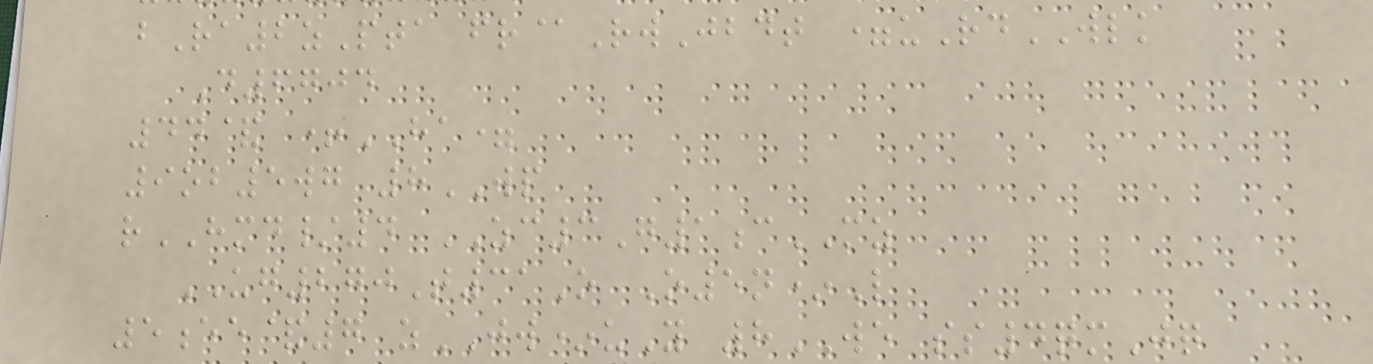bRa2zPta fr@RwJbdt =uRdWLK
D6704
44& +HA=
9ob5wg 8WP
rHMD/4 ZC3G1cMZ
UG270T31O O5n*L
5ee&7 zJW*uY 8WE ss4qmJq
